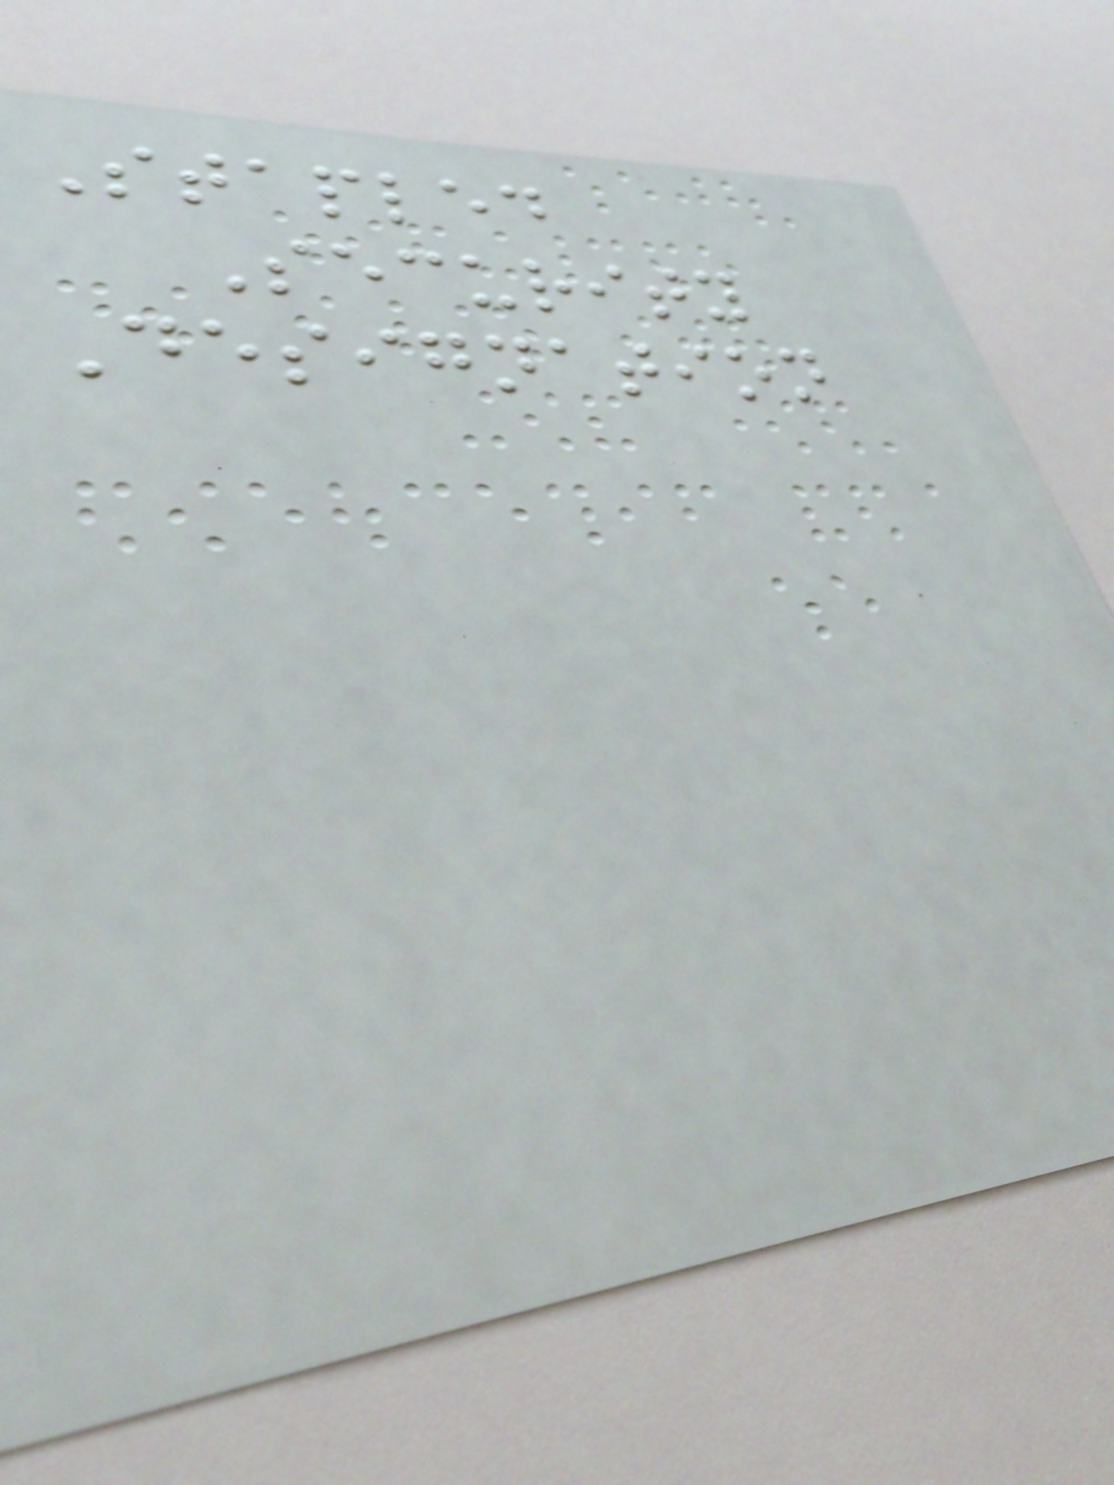Stapled
Security
Designation
